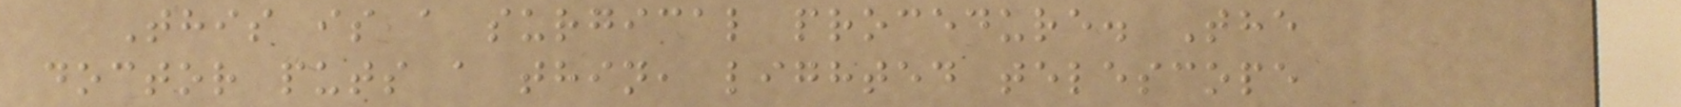This is a surgical procedure. The
doctor puts a thin, lighted telescope
